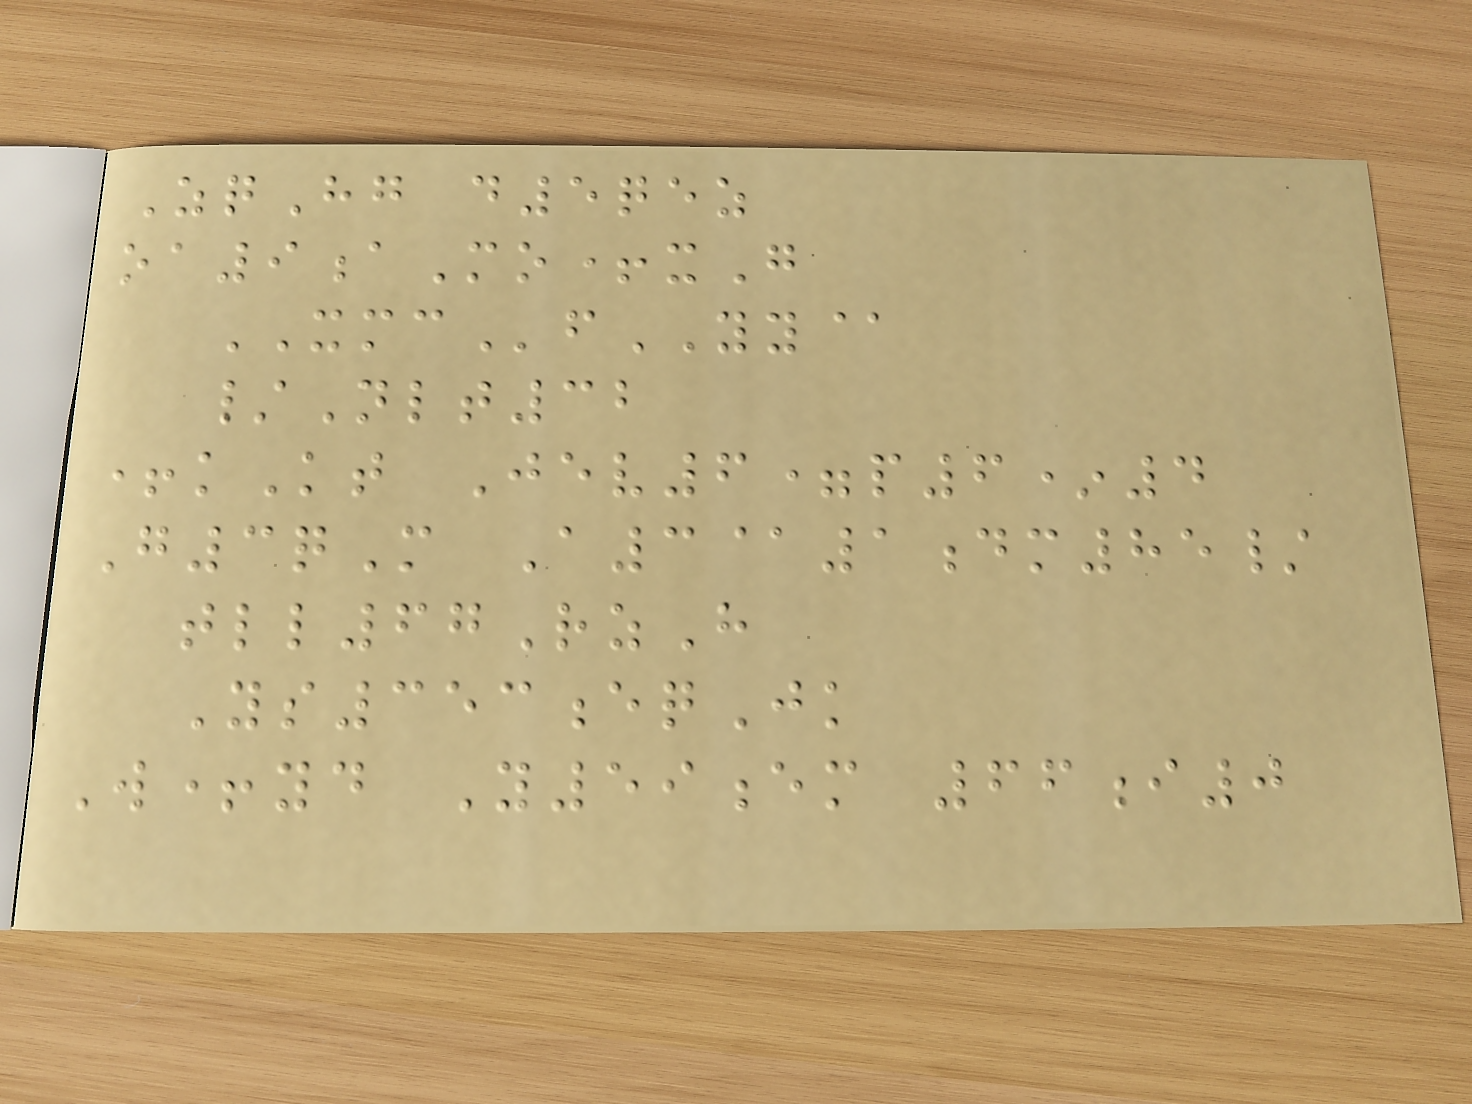ZqHg d5qez
oa9aMo+xG
XMCfYY@
/Nlt32
+kKt Jev6=p6*4
G3qM A3@1dm85/
tll67RzH
Ys353eqJk
W+yd Y59em 66i0
